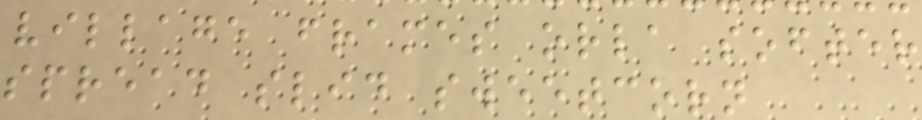village frames orla softer
spread slid sweetcorn
